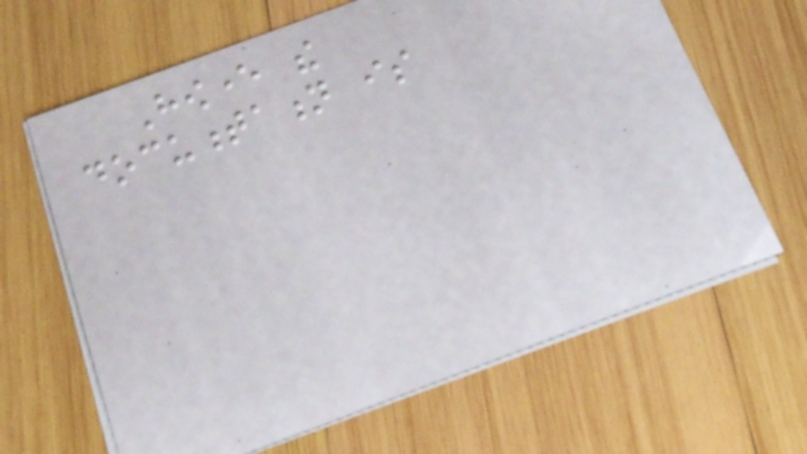However the
documentation is
